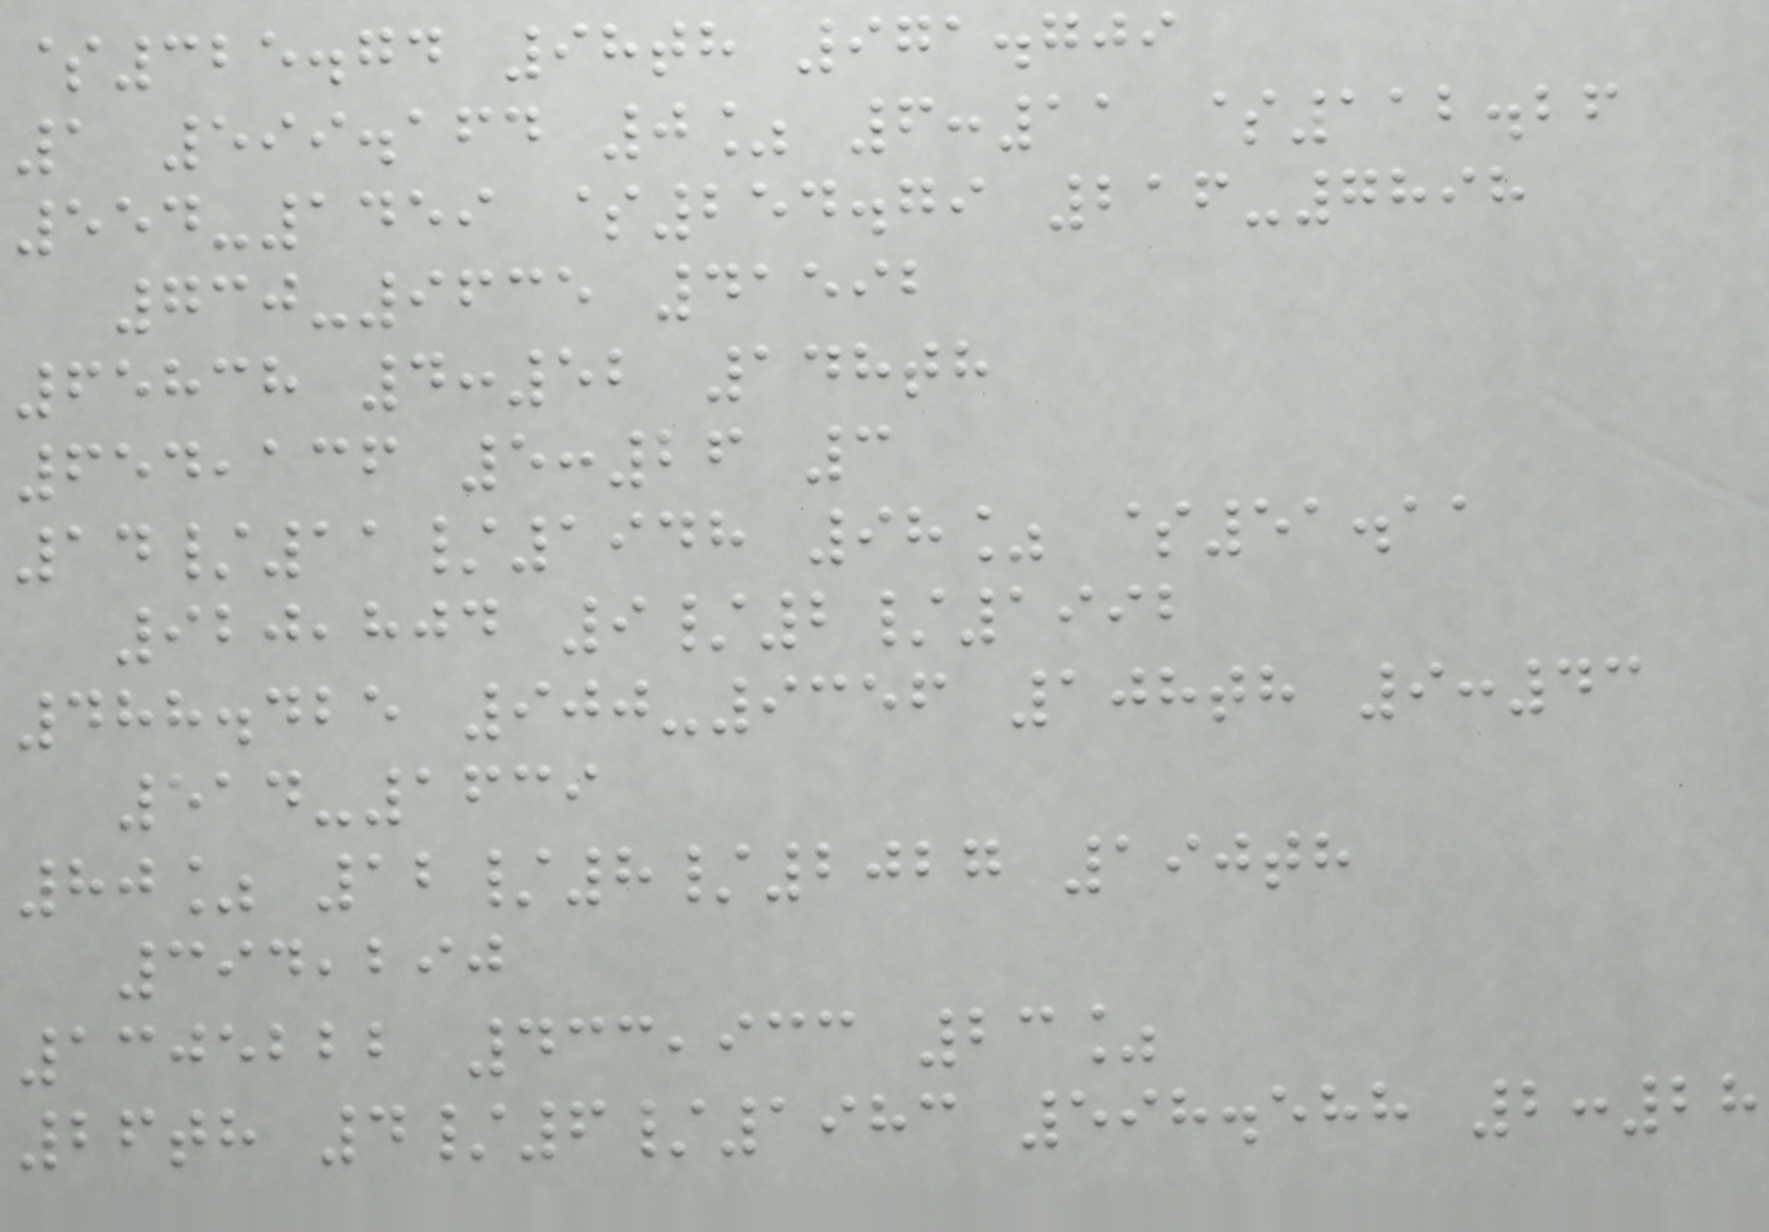$325.74 98th 971.709
1 599.164 0% 6:11 $112.26
554-1459 $254.79 216-7898
730-9635 41592
65838 4:52 148th
654,136 5:26 3
14/11/1948 98% $51.11
920,804 9/2/1992
488.425 900-9356 108th 9:43
514-1639
80% 12/8/2027 190th
394,290
1305222 433,933 23%
26th 4/6/1983 598.588 2:28
